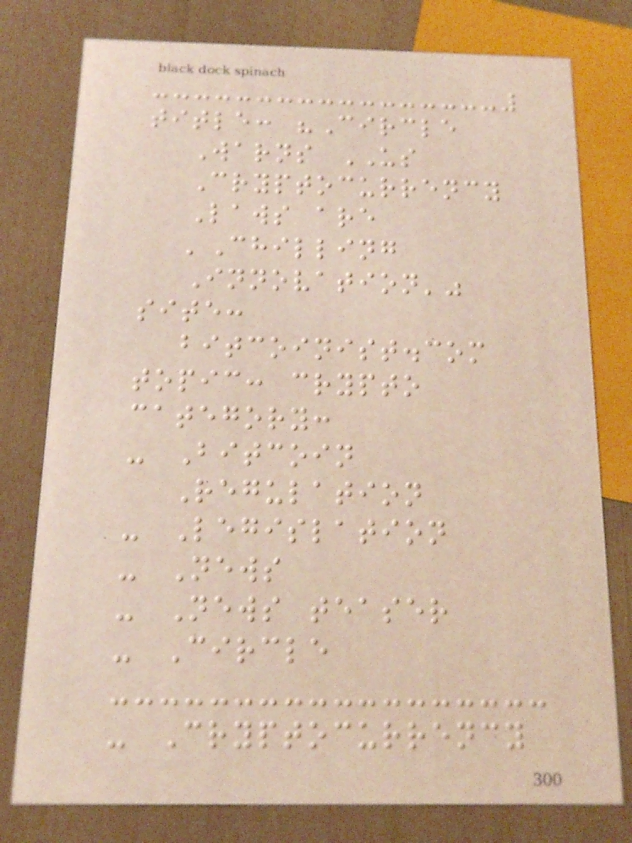title: "Circle
Warns US
Cryptocurrency
Laws are
'Chilling
Innovation'"
site:
bitcoinist.com
topic: crypto
category:
- Bitcoin
Regulation
- Legislation
- News
- News teaser
- Circle
- Cryptocurrency
